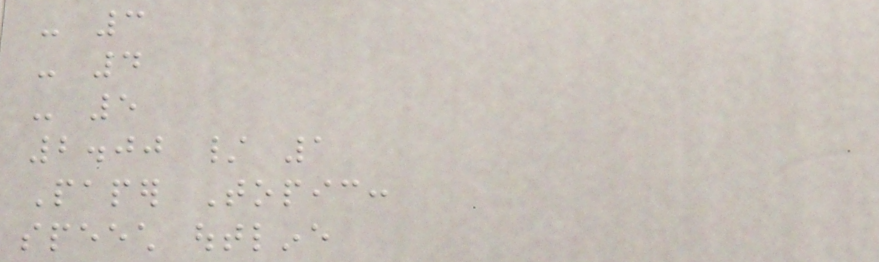- 3
- 4
- 5
2.00 / 1
Paper Topic:
speech outline
